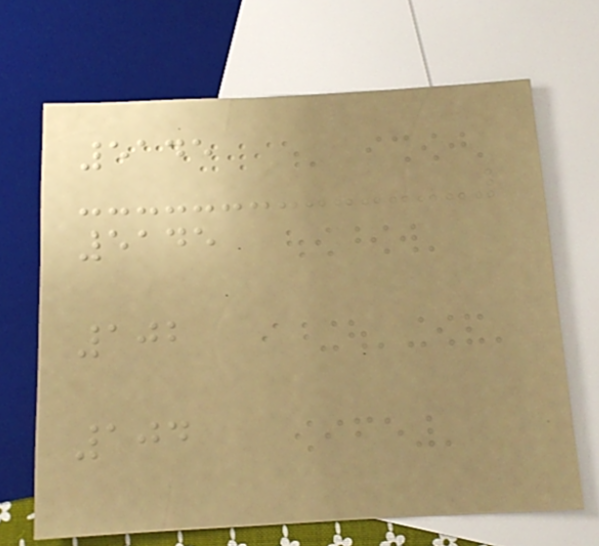5145
5145
102
104
